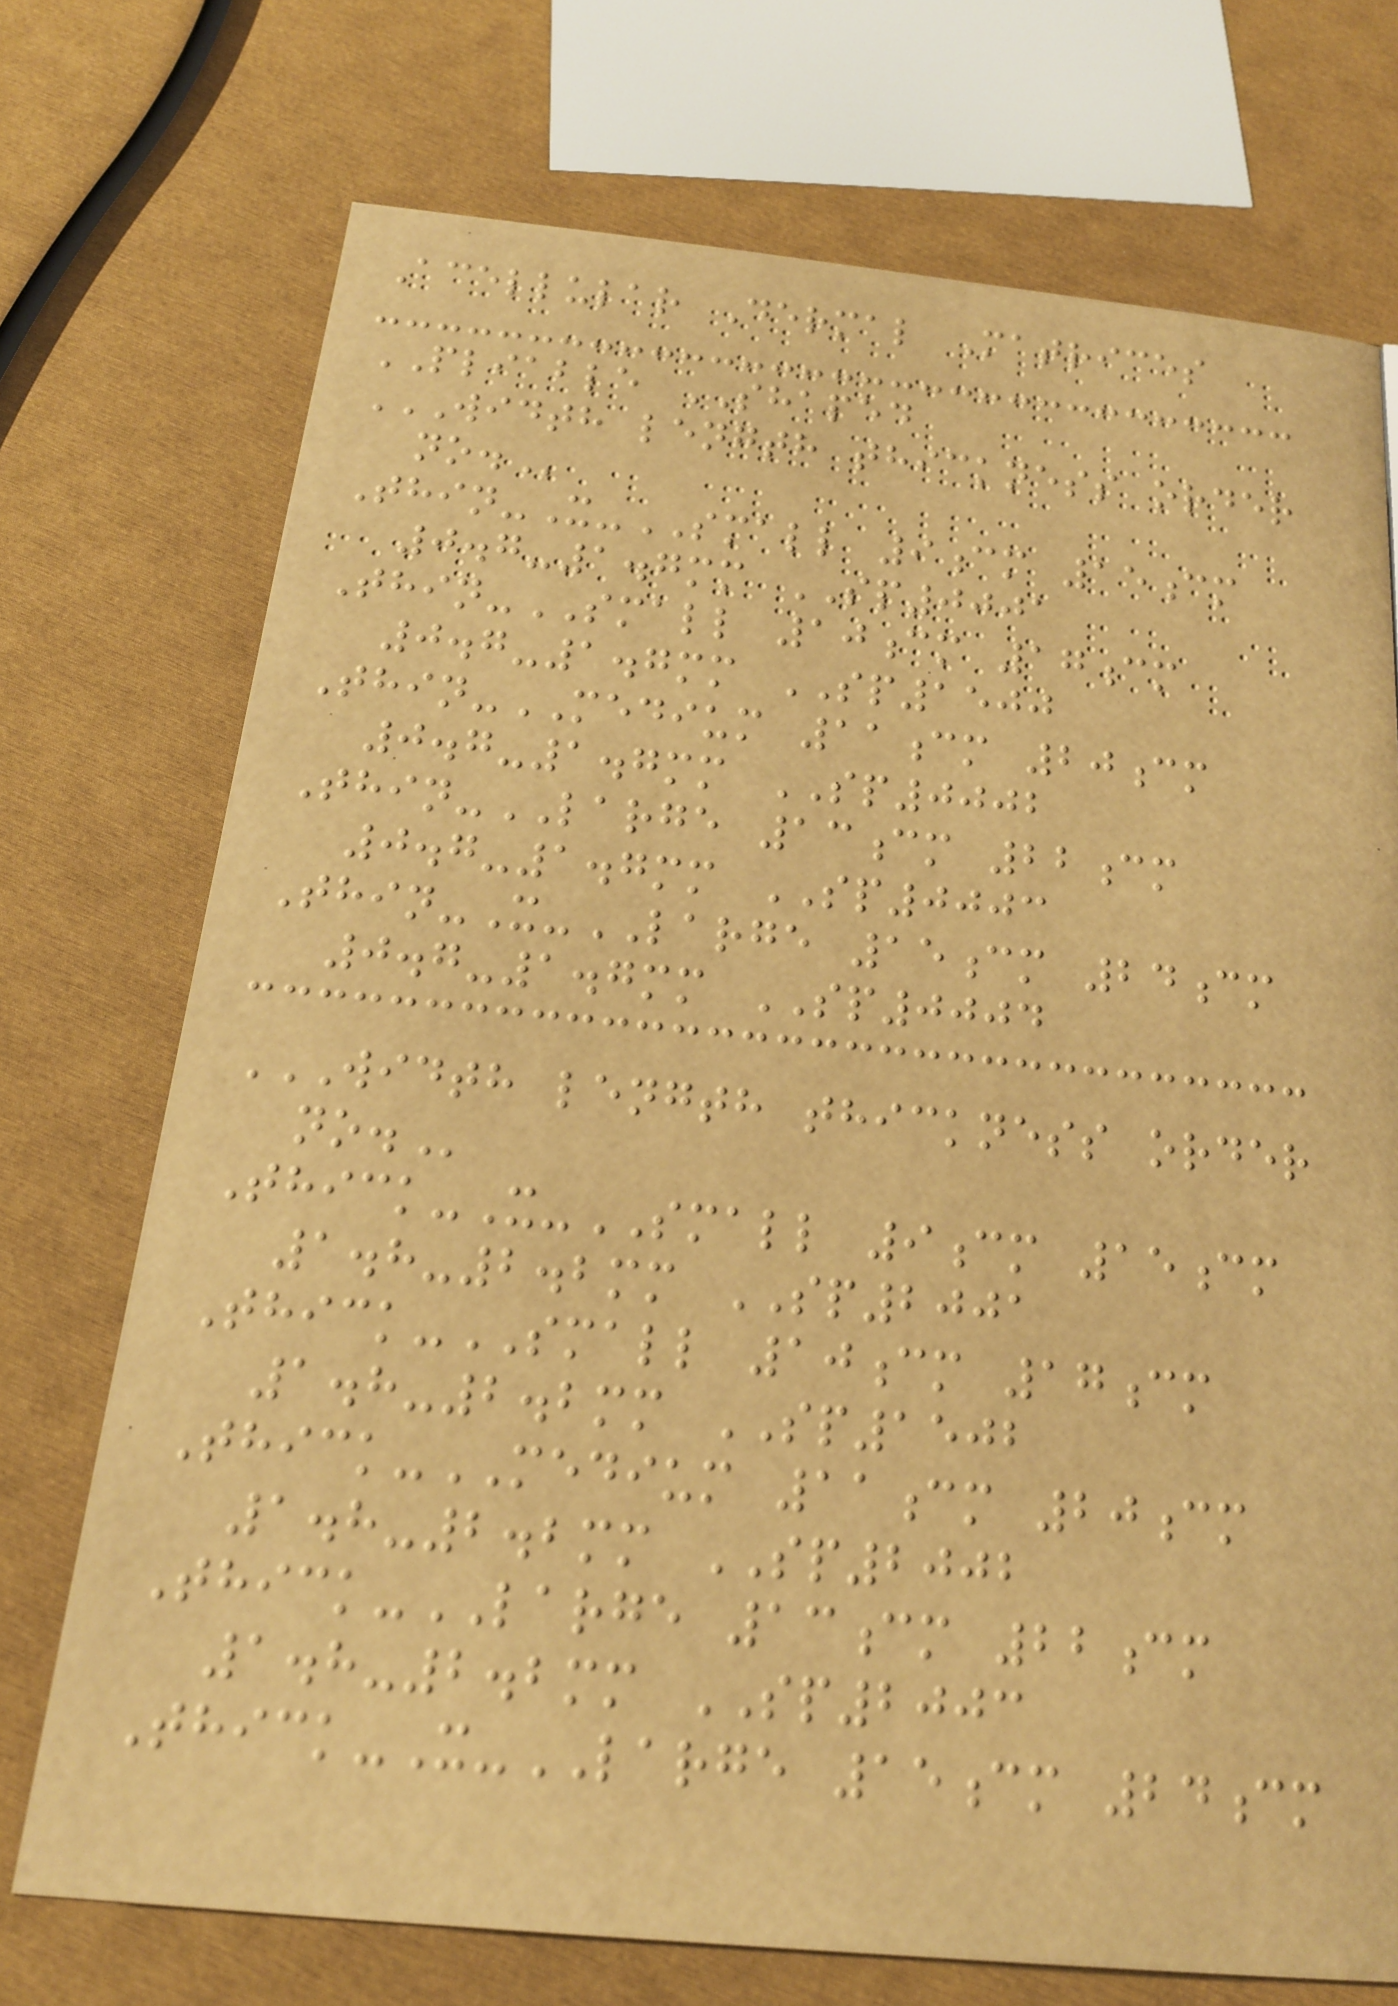Acellular Dermal Matrices
PLIABLE SHAPED
WIDTH LENGTH THICKNESS ORDER
NO.
Thin-X-SMALL 9cm 15cm
0.7-1.7mm SP0001
Thin-SMALL 10cm 17cm
0.7-1.7mm SP1500
Thin-MEDIUM 11cm 20cm
0.7-1.7mm SP0002
Thin-LARGE 13cm 22cm
0.7-1.7mm SP0003
Thin-X-LARGE 15cm 24cm
0.7-1.7mm SP0004
WIDTH LENGTH THICKNESS ORDER
NO.
Thick-X-SMALL 9cm 15cm
1.8-2.2mm SP2001
Thick-SMALL 10cm 17cm
1.8-2.2mm SP1502
Thick-MEDIUM 11cm 20cm
1.8-2.2mm SP2002
Thick-LARGE 13cm 22cm
1.8-2.2mm SP2003
Thick-X-LARGE 15cm 24cm
